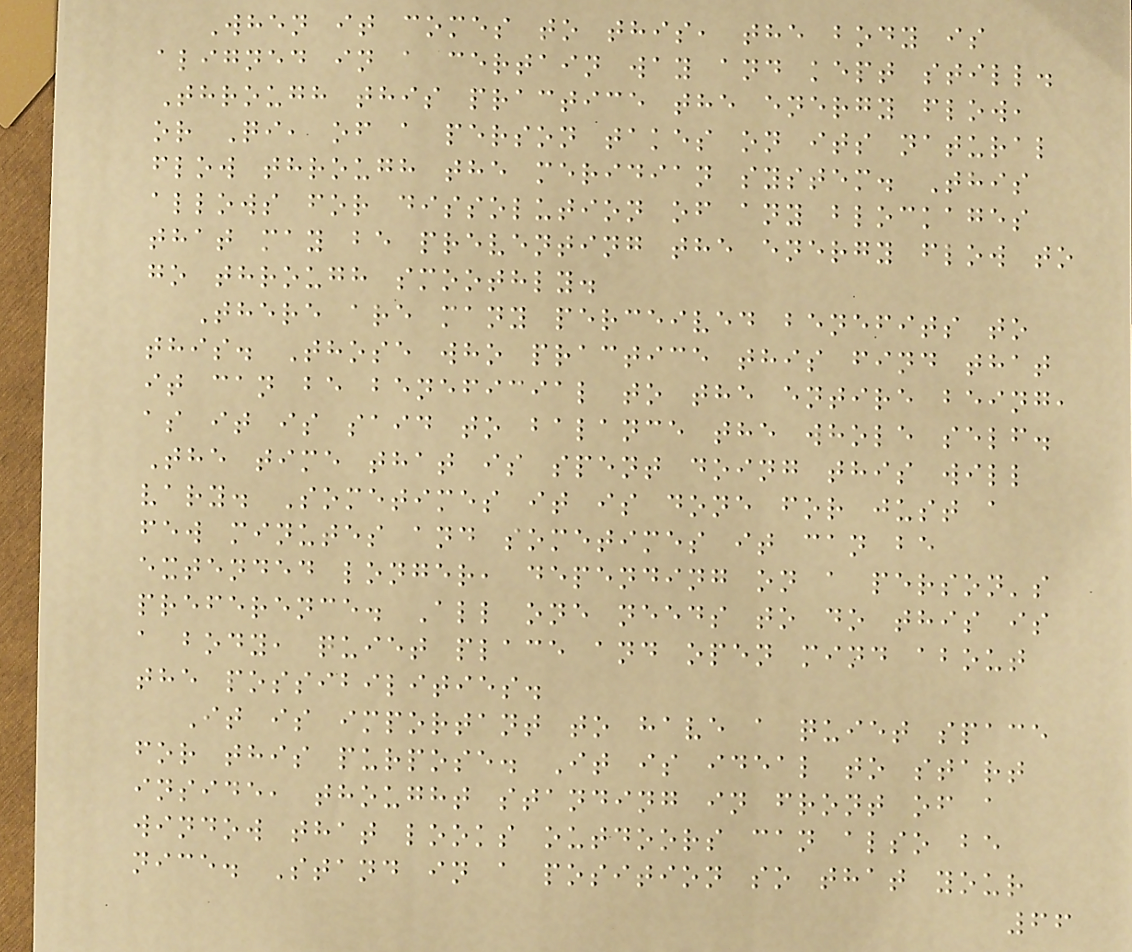When it comes to this, the body is
aligned in a certain way and kept still.
Through this practice the energy flow,
or Qi, of a person takes on its natural
flow through the meridian system. This
allows for dissolution of any blockages
that may be preventing the energy flow to
go through smoothly.
There are many perceived benefits to
this. Those who practice this find that
it can be beneficial to the entire being,
as it is said to balance the whole self.
The time that is spent doing this will
vary. Sometimes it is done for just a
few minutes and sometimes it can be
extended longer, depending on a person's
preference. All one needs to do this is
a body, quiet place and open mind about
the possibilities.
It is important to have a quiet space
for this purpose. It is ideal to start
inside, thought standing in front of a
window that looks outdoors can also be
nice. Stand in a position so that your
66
